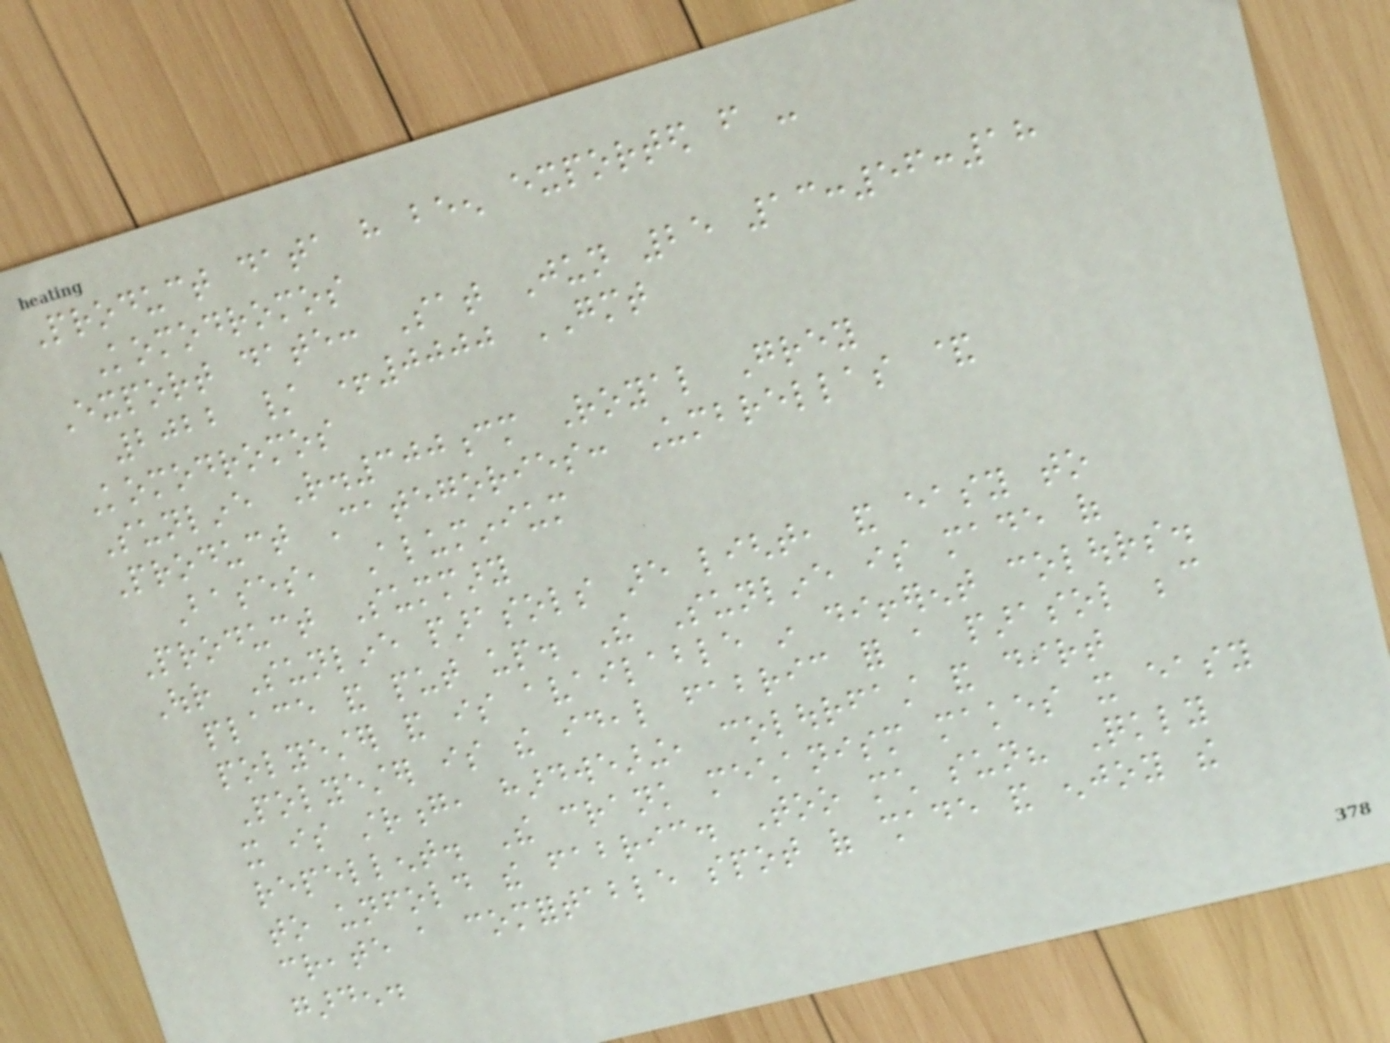Product data have been exported from -
Komodromos
Export date: Sat Jun 25 13:56:18
2022 / +0000 GMT
Komodromos
Sunline R.300cm Royal Grey
Product Categories: Umbrellas &
Bases, Aluminium
Product Summary
Our Sunline parasols are light, and easy to
place and put up. The Sunline is made of
polyester and is available in different colours.
Polyester is the ideal fabric for a parasol because
it is strong, hardwearing, colourfast and dirt
repellent. The crank mechanism makes it easy
to unfold the fabric. Too much sun? Quickly
create a comfortable spot of shade and enjoy the
garden.
